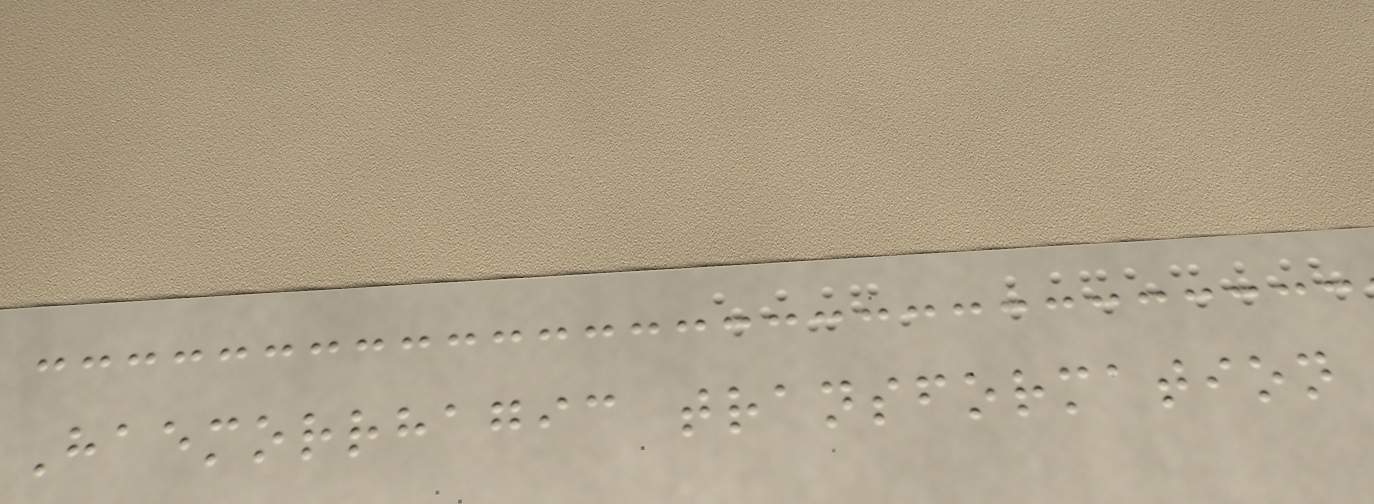Haemorrhagic transformation
